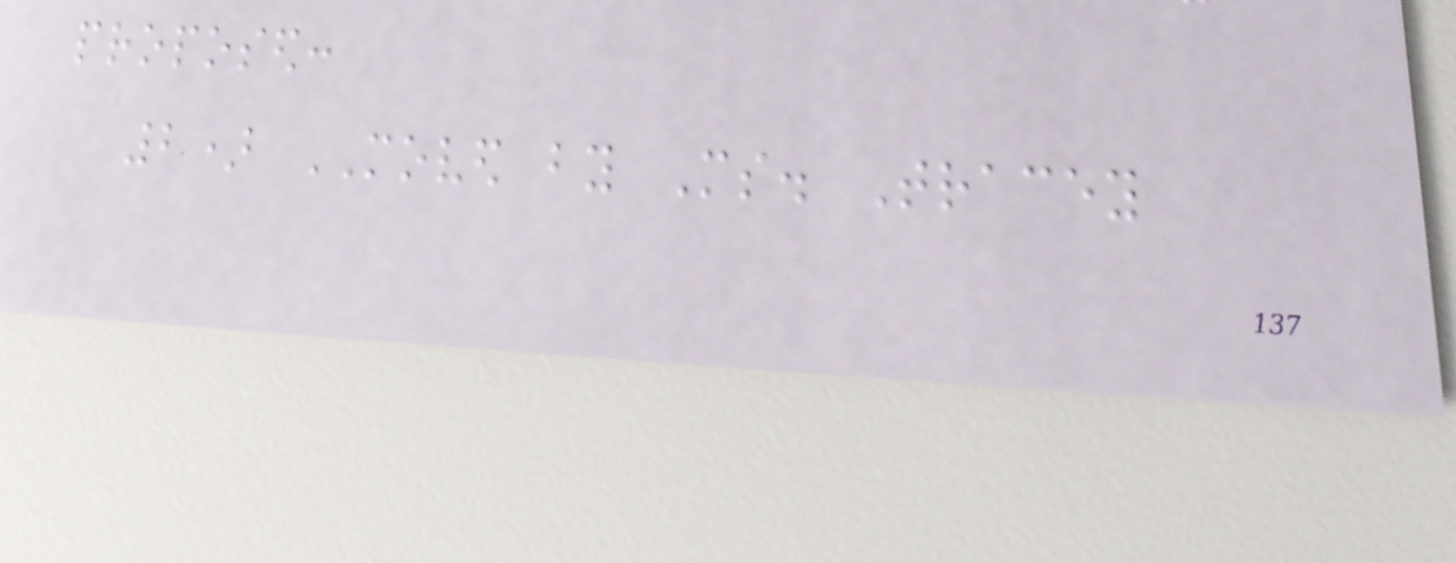proposed:
2) MOVED by Ms. Tracey
